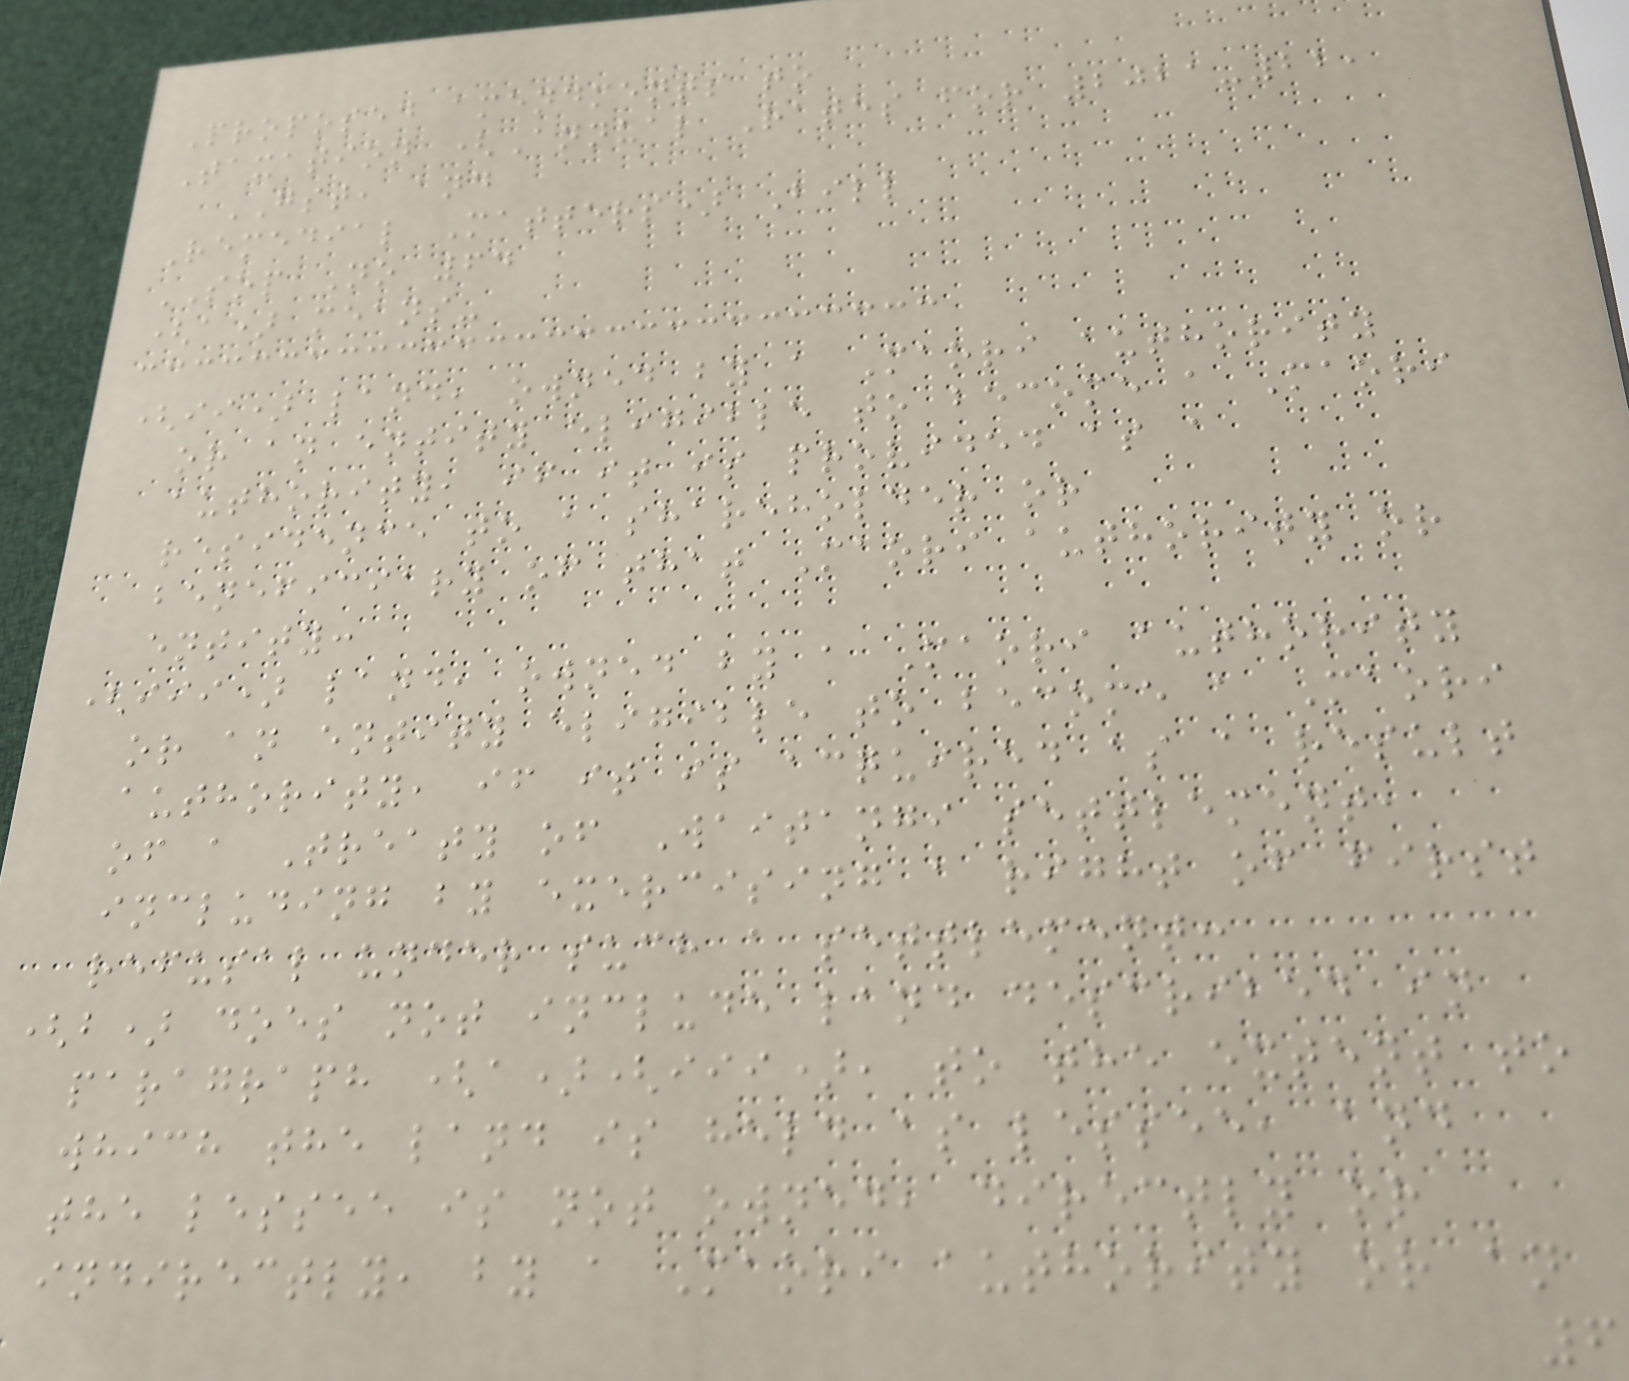Proposed amendments to
Taxation (Annual Rates for 2021-22,
GST, and
Remedial Matters) Bill
SOP No 64
(a) means-
(ii) land, owned by a Maori authority
or an entity eligible to become a Maori
authority, if it is provided as a
residence to a shareholder or
beneficiary of that Maori authority or
entity:
(iii) land, owned by a Maori authority
or an entity eligible to become a Maori
authority, if it is acquired as a result
of a Treaty of Waitangi settlement,
including by exercising a right of first
refusal under such a settlement:
(b) does not include land described in
paragraph (a)(iii), to the extent to
which the land is held as lessee, and
the lessee is not owned, directly or
indirectly, by a Maori authority or an
6
